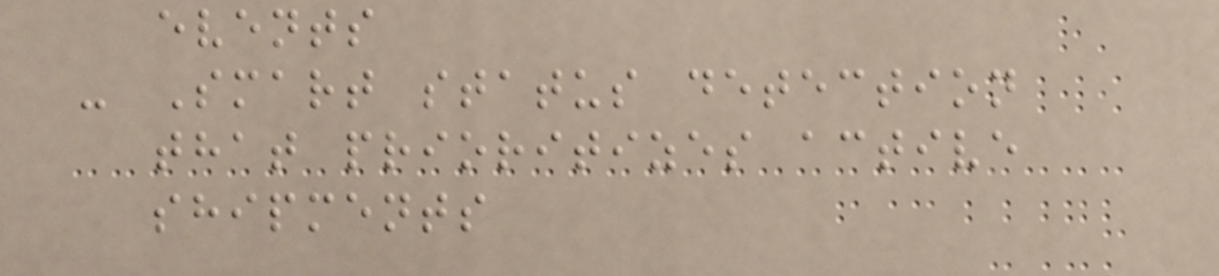events
- Smart status detection
that prioritizes active
shipments
